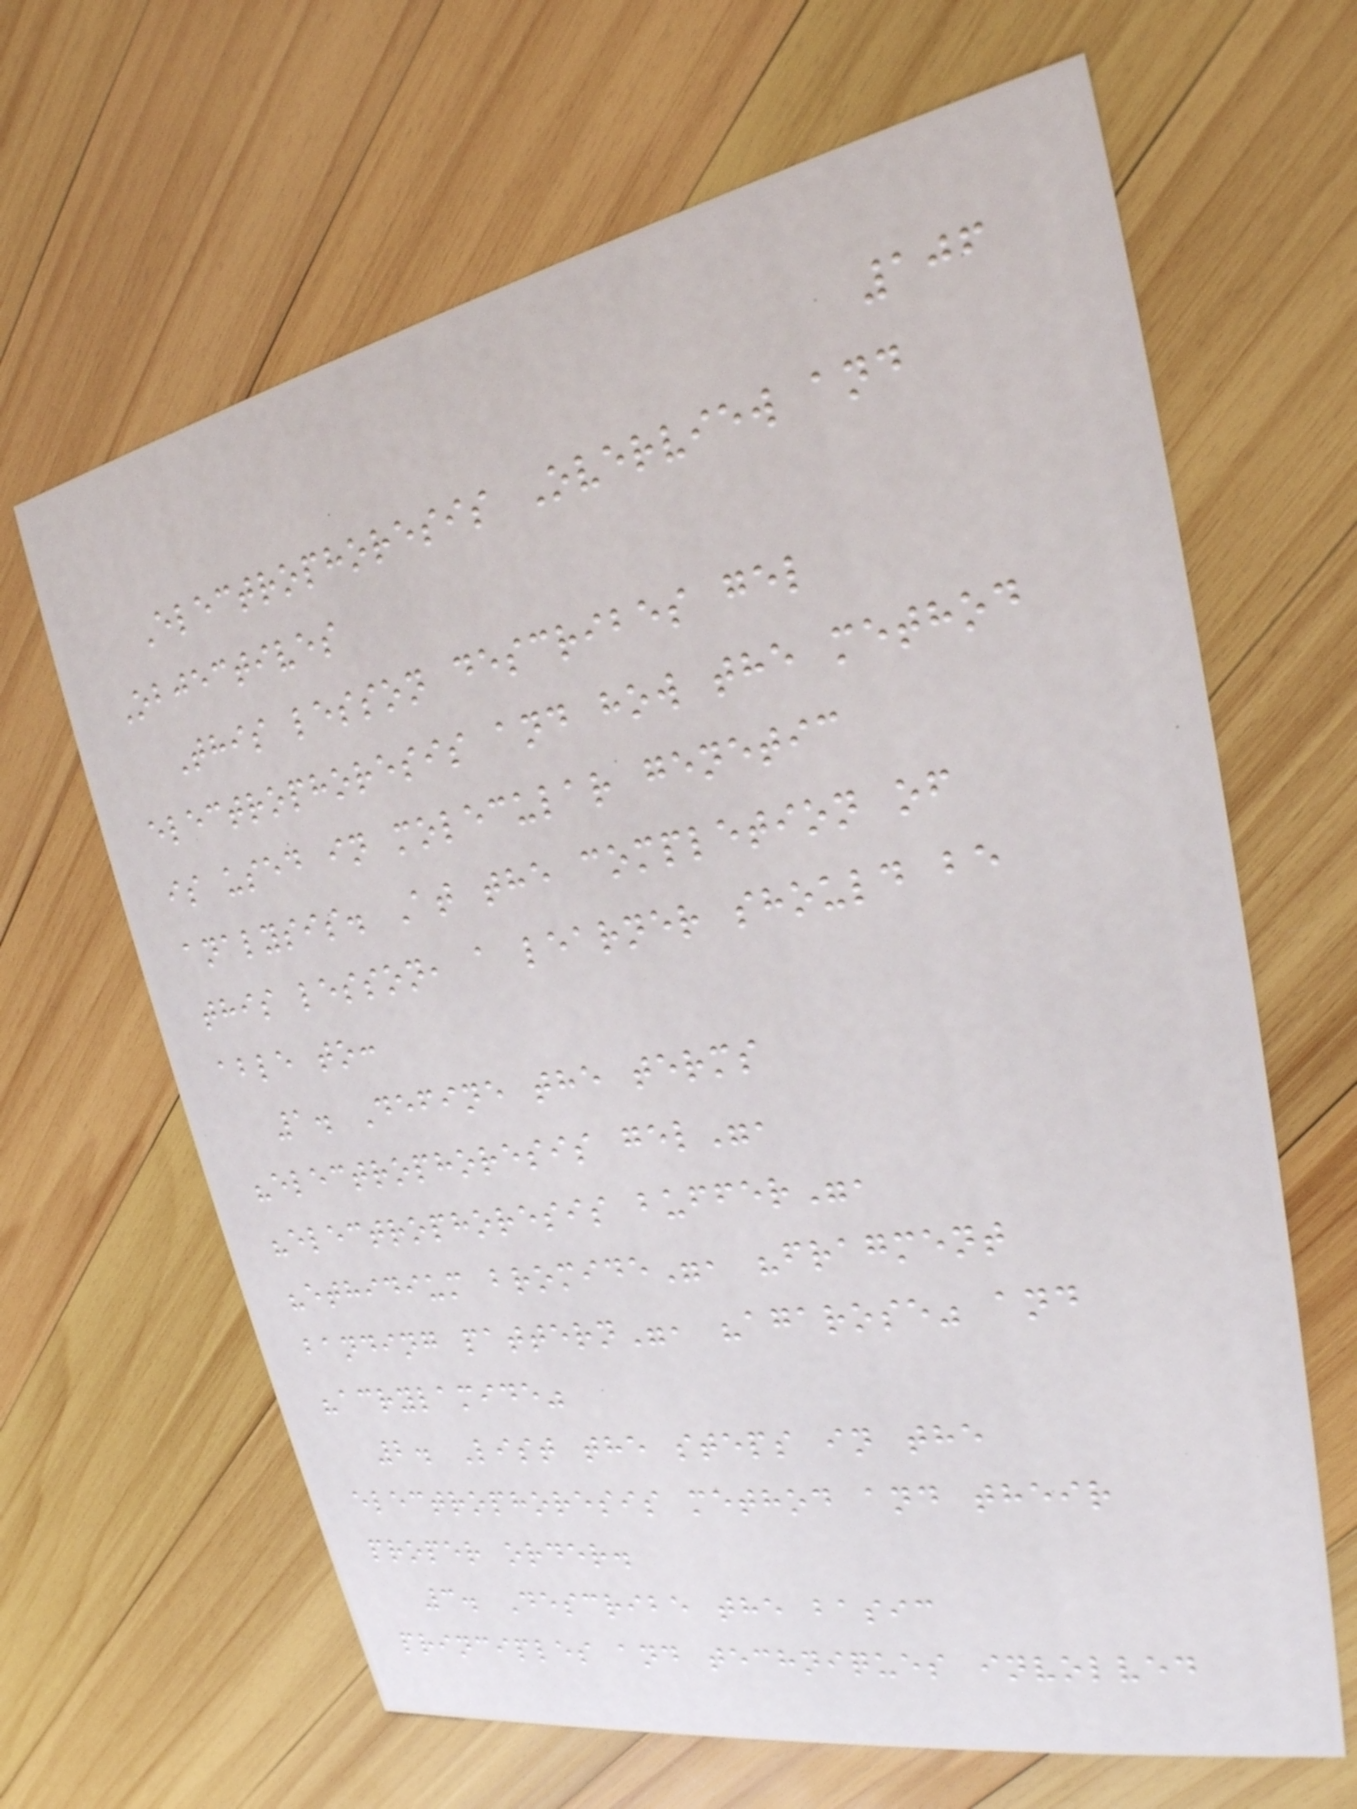106
Electrophoresis Overview and
Objectives
This lesson describes gel
electrophoresis and how the method
is used in molecular genetic
analysis. At the completion of
this lesson, a learner should be
able to:
1. Define the terms
"electrophoresis gel",
"electrophoresis buffer",
"ethidium bromide", "fragment
banding pattern", "agarose" and
"acrylamide"
2. List the steps in the
electrophoresis method and their
proper order.
3. Describe the basic
principles and techniques involved
